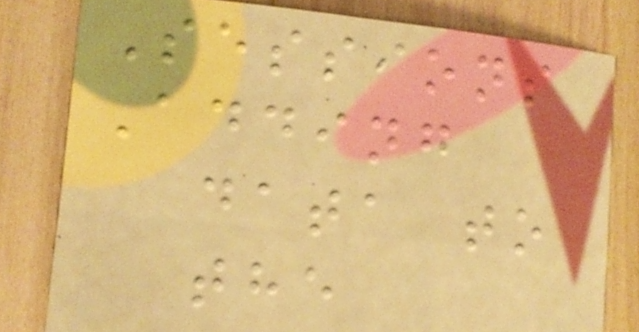Sessions
Adding
data to
the
